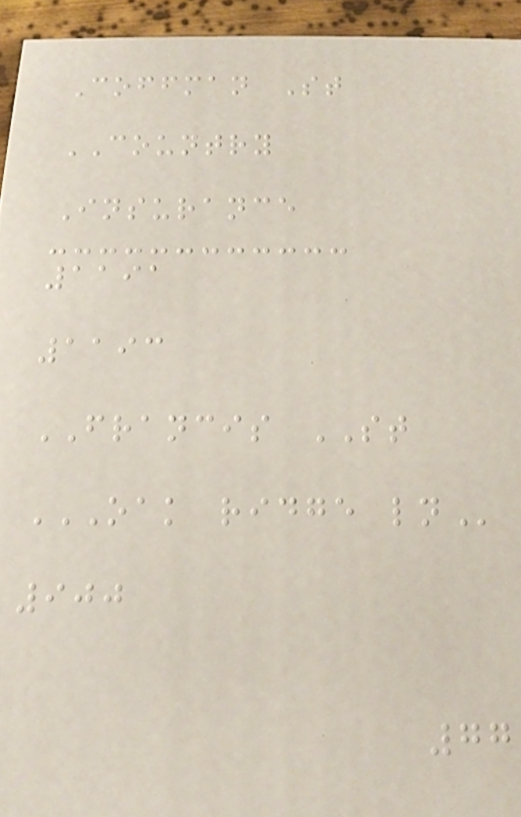Coffman St
COUNTRY
Insurance
1191
1193
FRANCIS ST
OAK RIDGE LN
900
77
